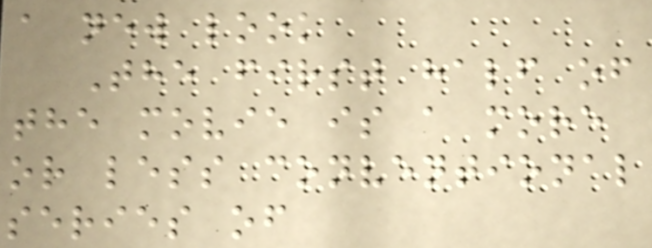a new look
The first half of
the movie is a more
or less conventional
series of
